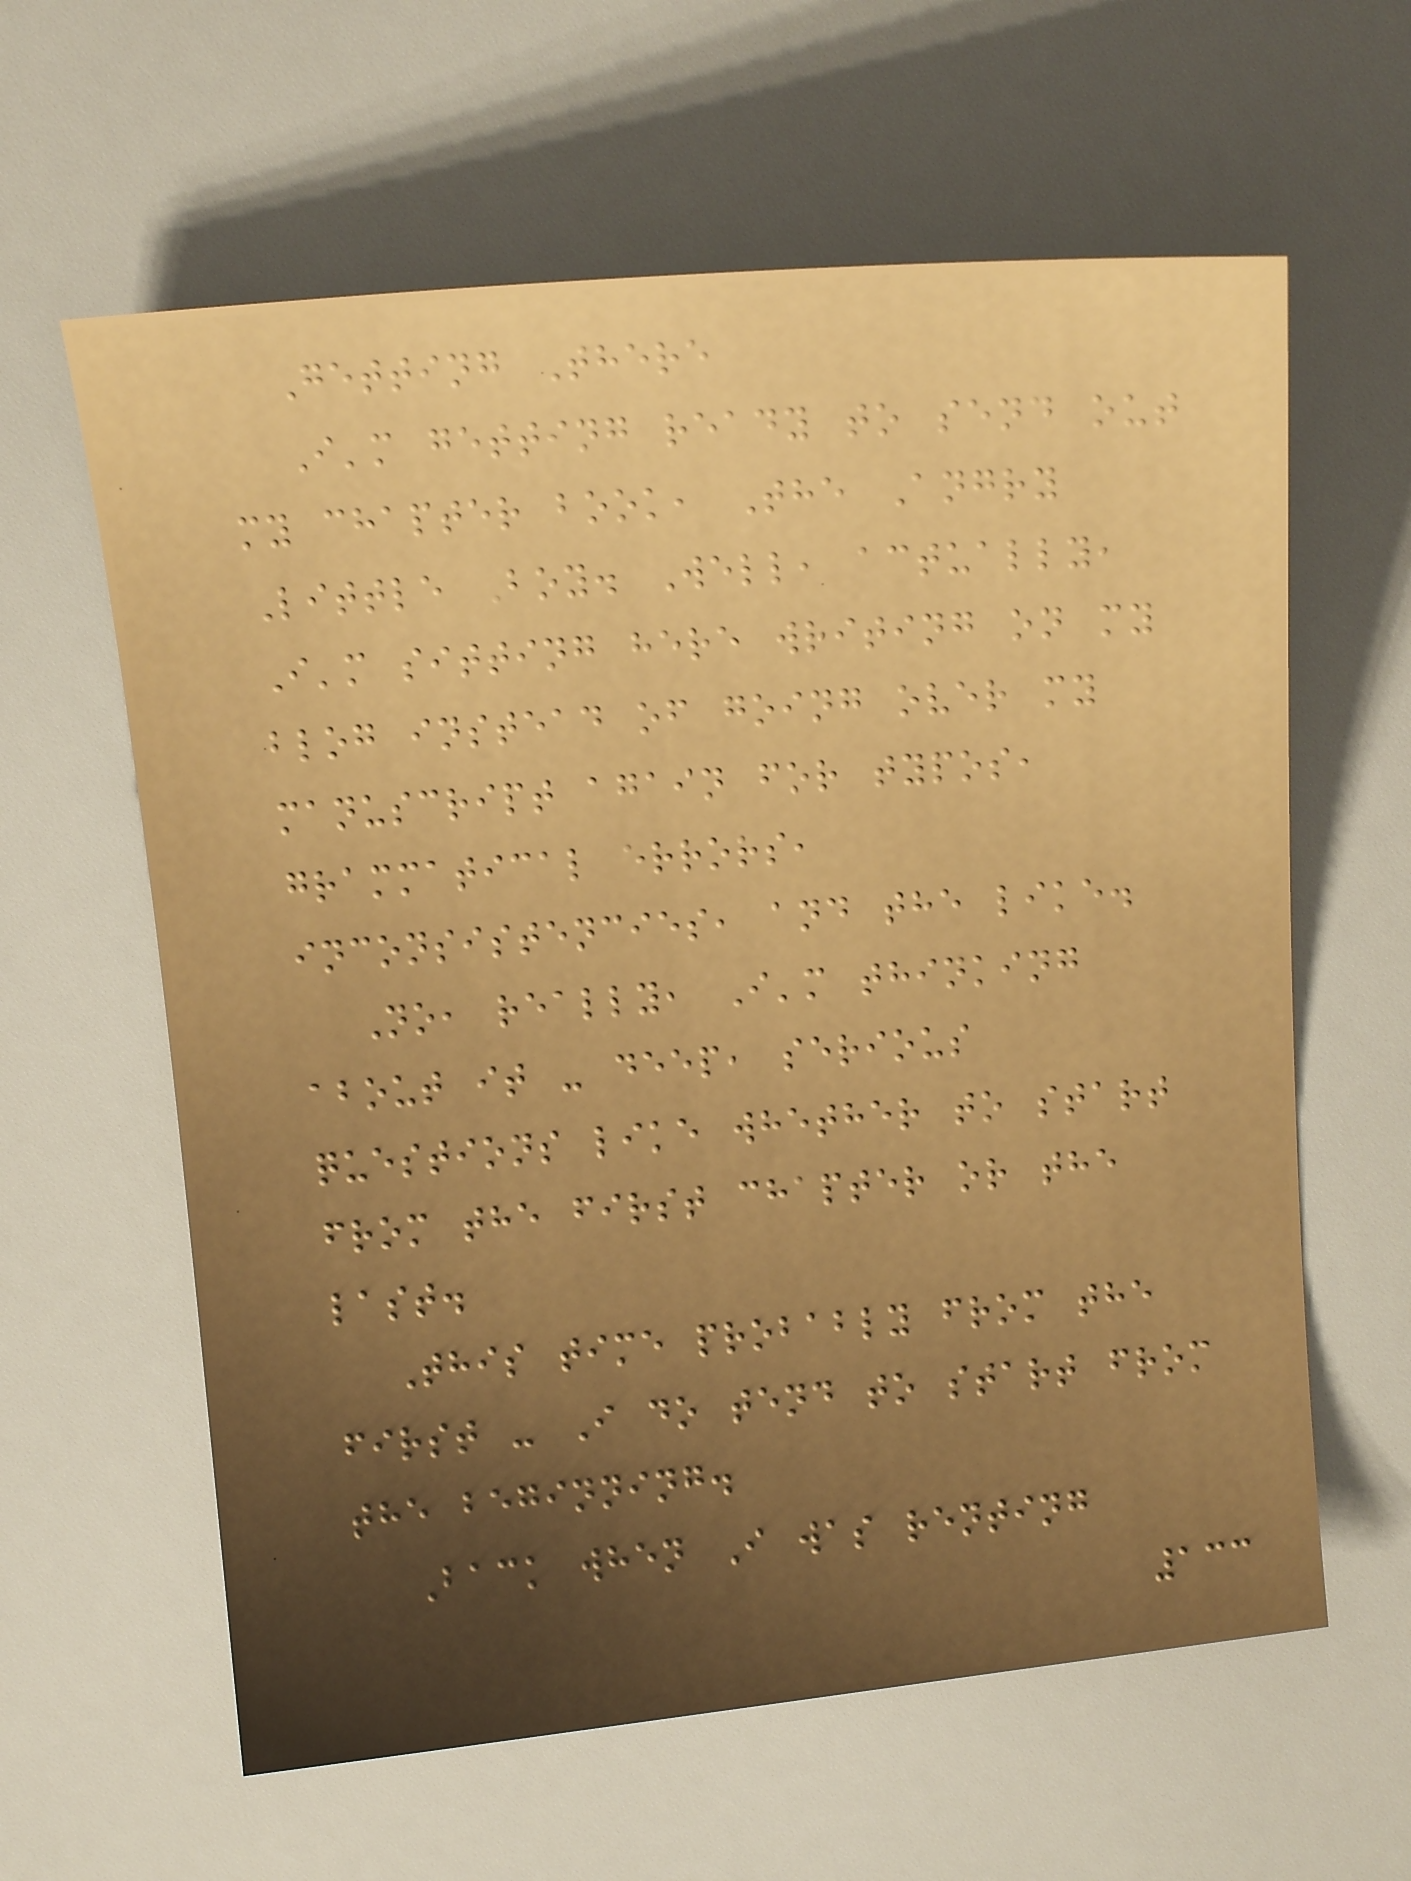Getting There
I'm getting ready to send out
my chapter book, The Angry
Little Boy. Well, actually,
I'm sitting here writing on my
blog instead of going over my
manuscript again for typos,
grammatical errors,
inconsistencies, and the like.
No, really, I'm thinking
about it - deep, serious
questions like whether to start
from the first chapter or the
last.
This time probably from the
first - I do tend to start from
the beginning.
Back when I was renting
133
